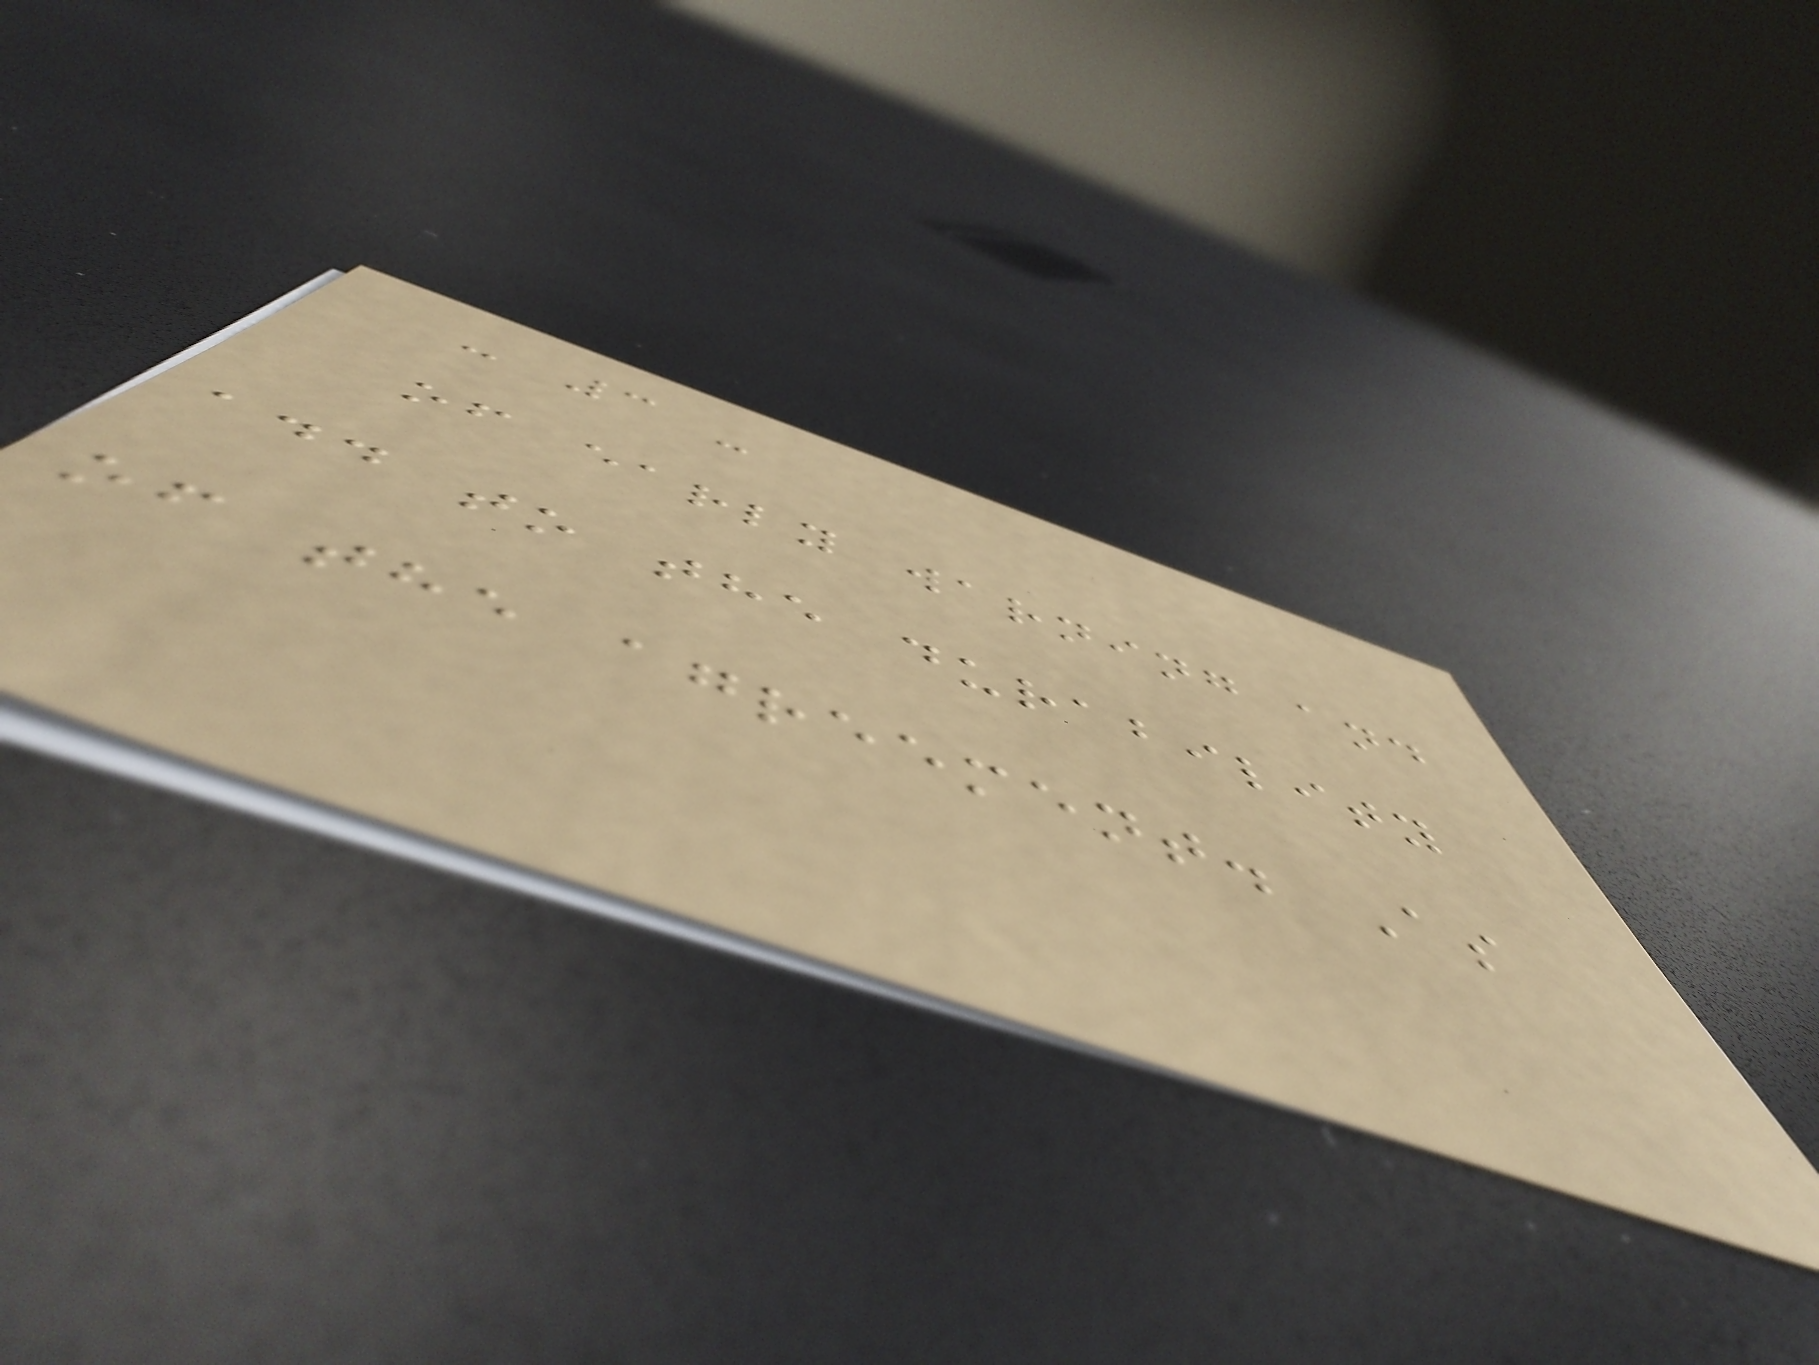- 3 -
of early warning and
add to the durability
of the agreement. As
